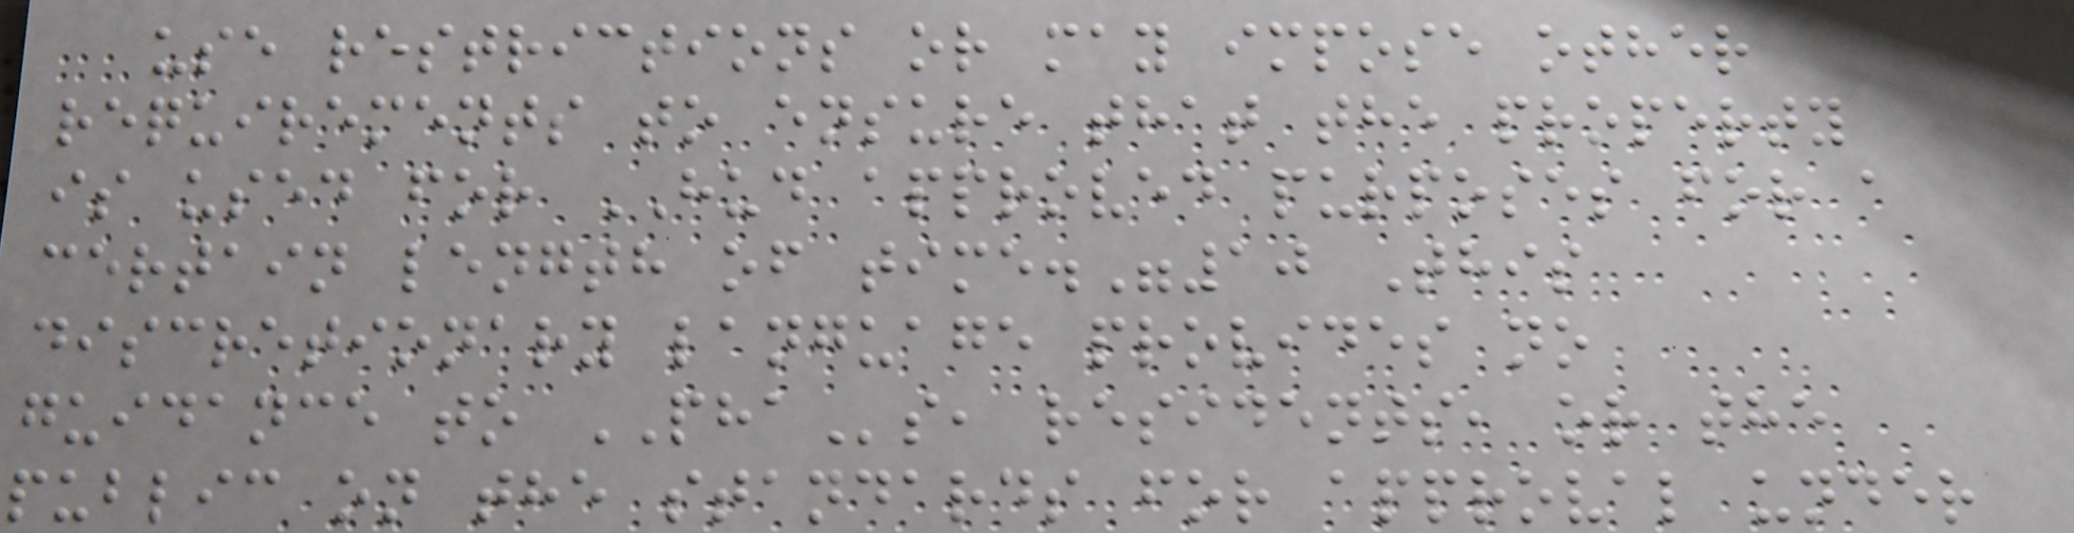use restrictions or may impose other
requirements to ensure that the property
is used for HUD approved purposes for a
certain length of time."10 This
discretionary language provides no
guidance to PHAs, residents, or the
public on the standards for approval under
